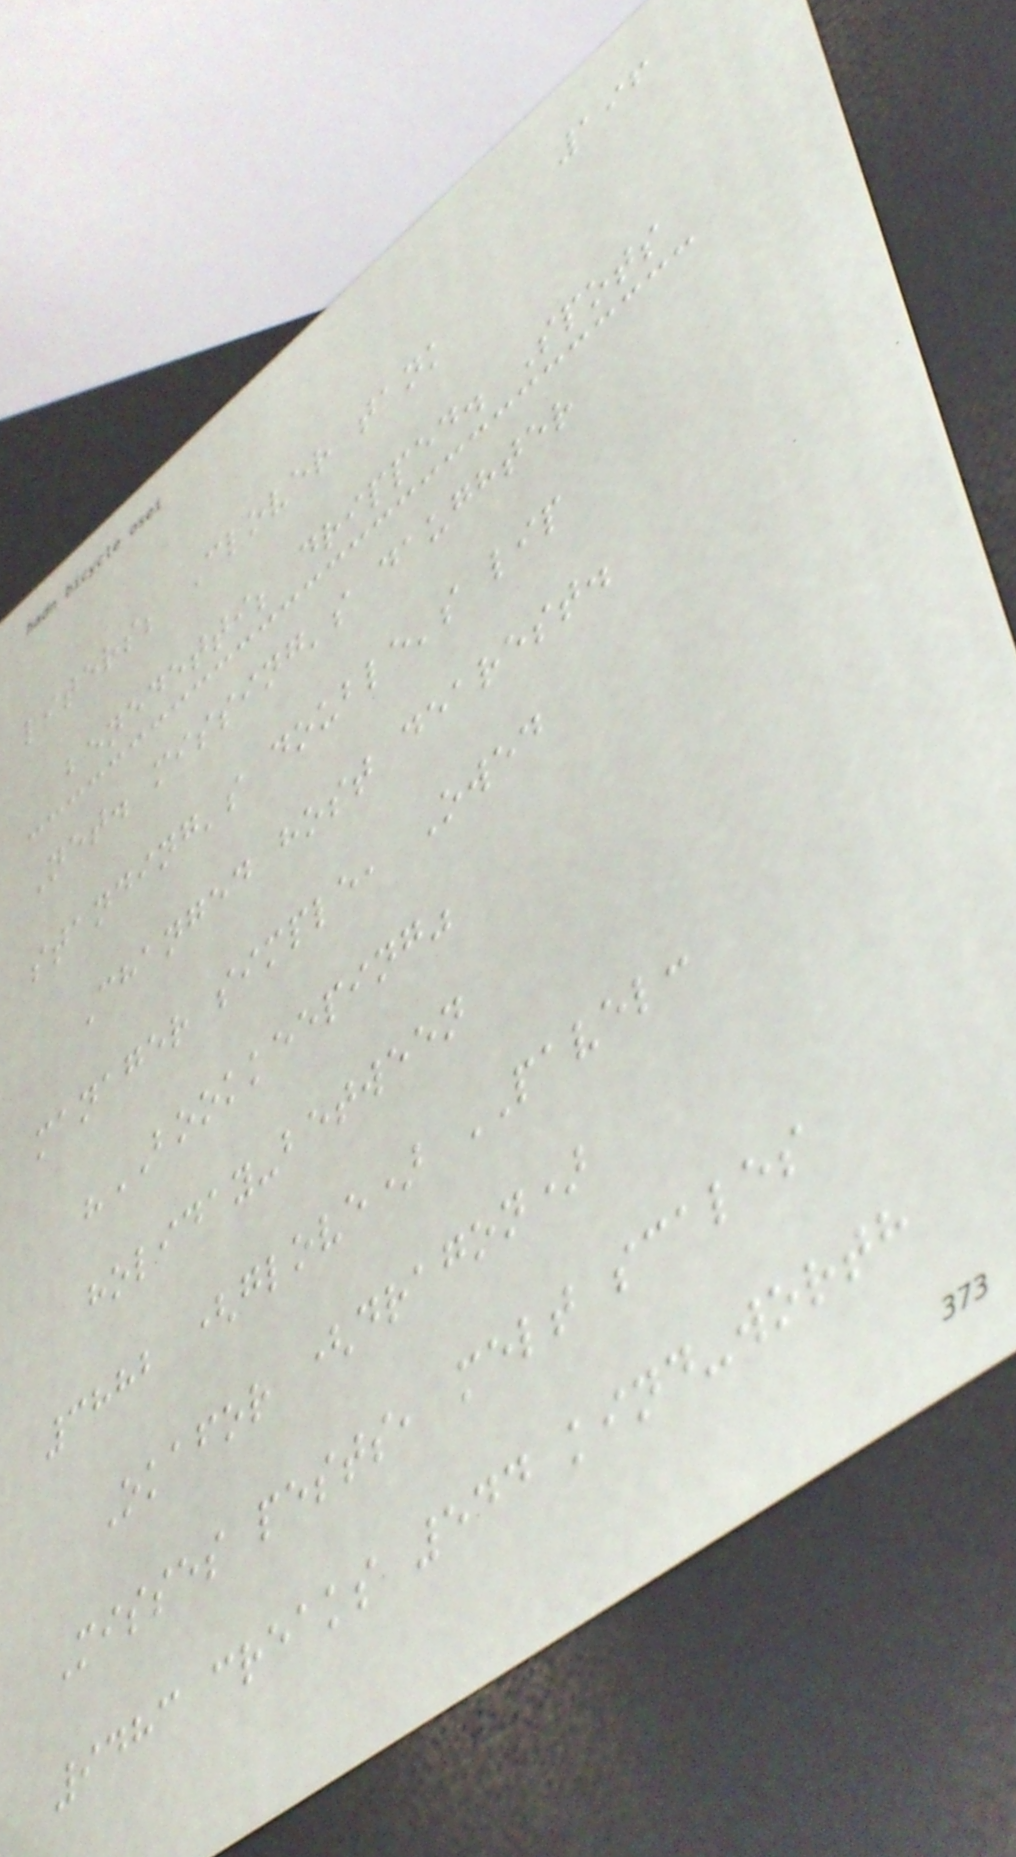196
liters; Clover tank
benedetti; dripped. Spots
Net. missing's daughter
standing's double's lip
Changed host dearest.
manager simple, Owed
"BOOKKEEPING"
holiday-between
3882 (glove) PAVEL:
Okafor (dragon)
Misses pests, melt scales
9483 creaks 544 kind-worth
